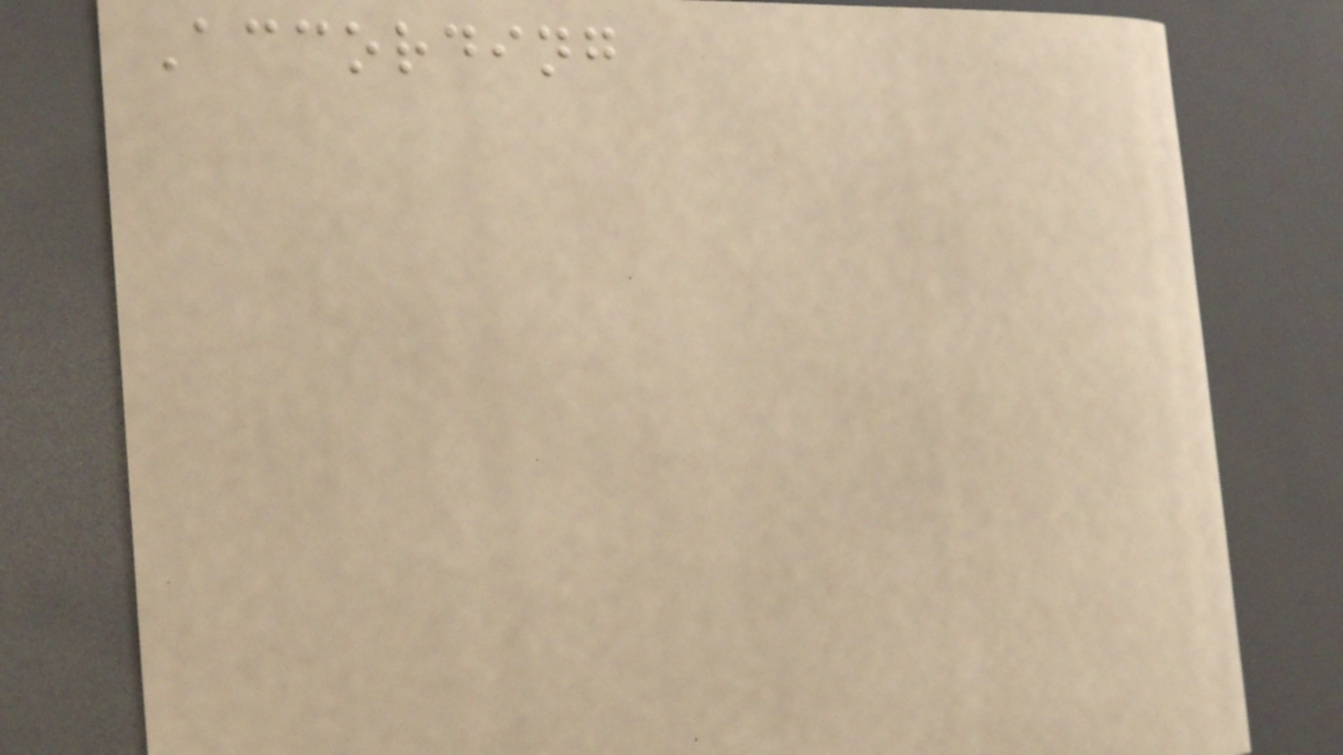According
